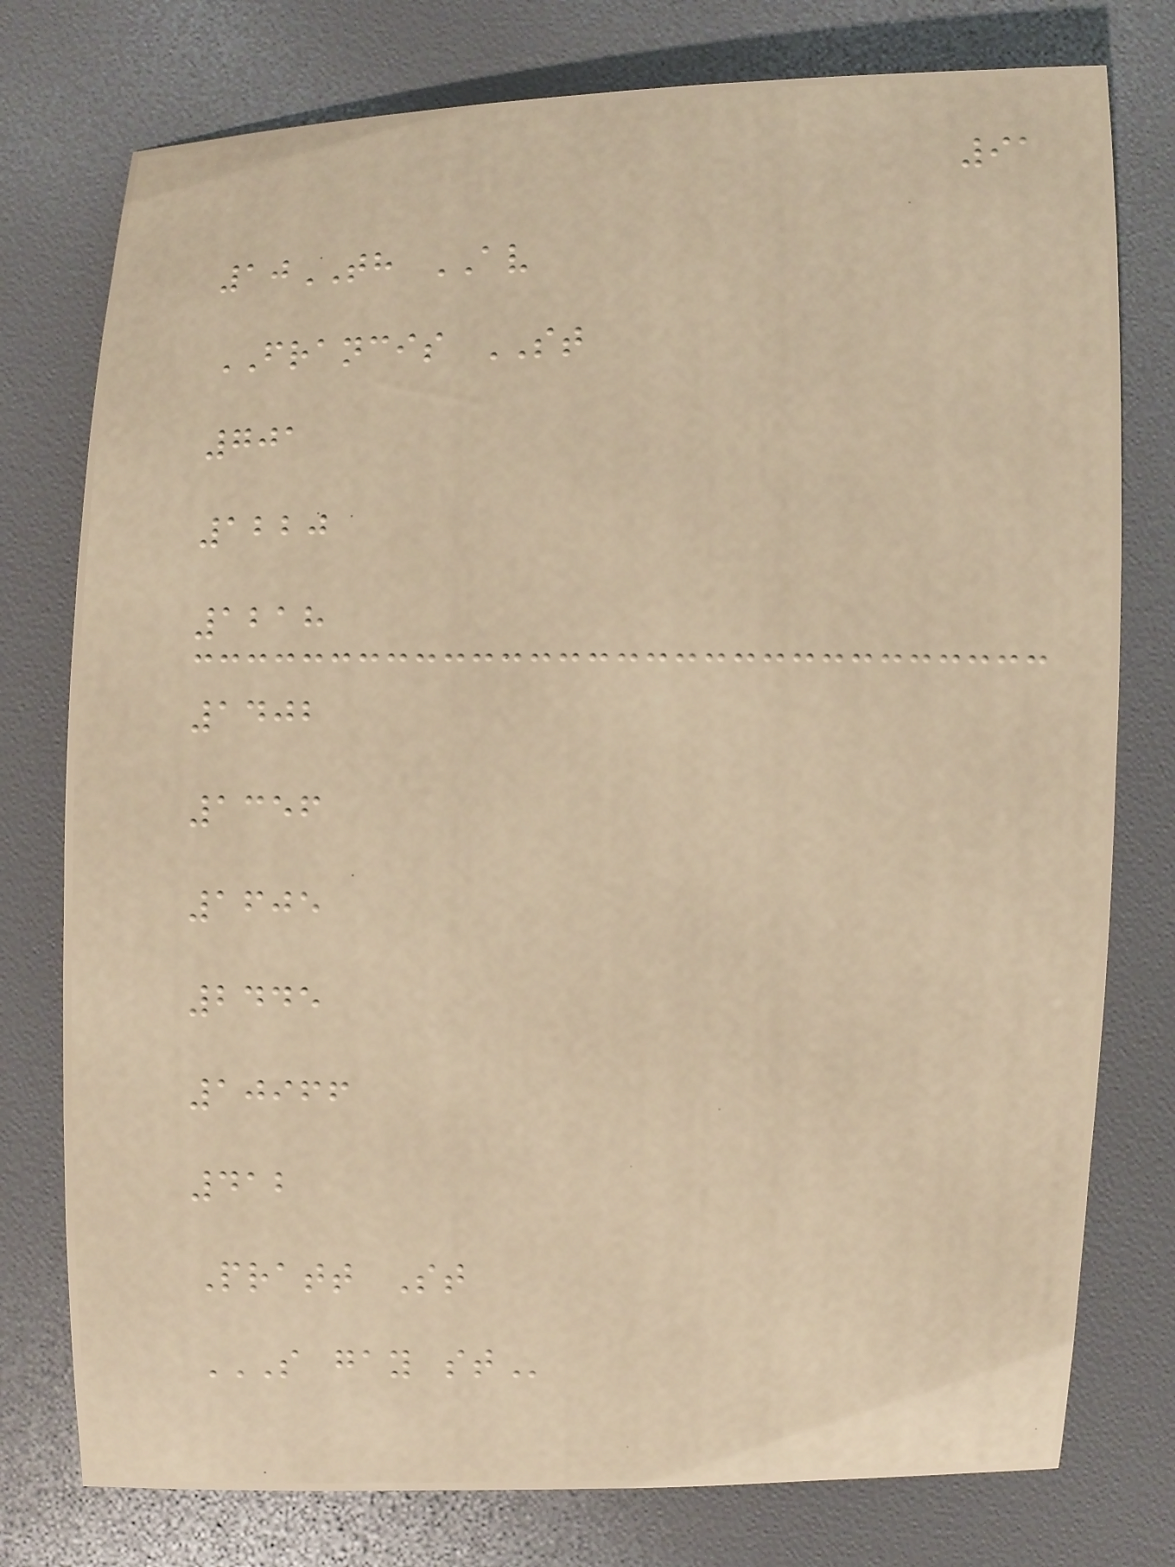91
10TH AV
FRANCIS ST
701
1220
1218
1402
1356
1605
2445
10966
412
Pratt St
S GAY ST
